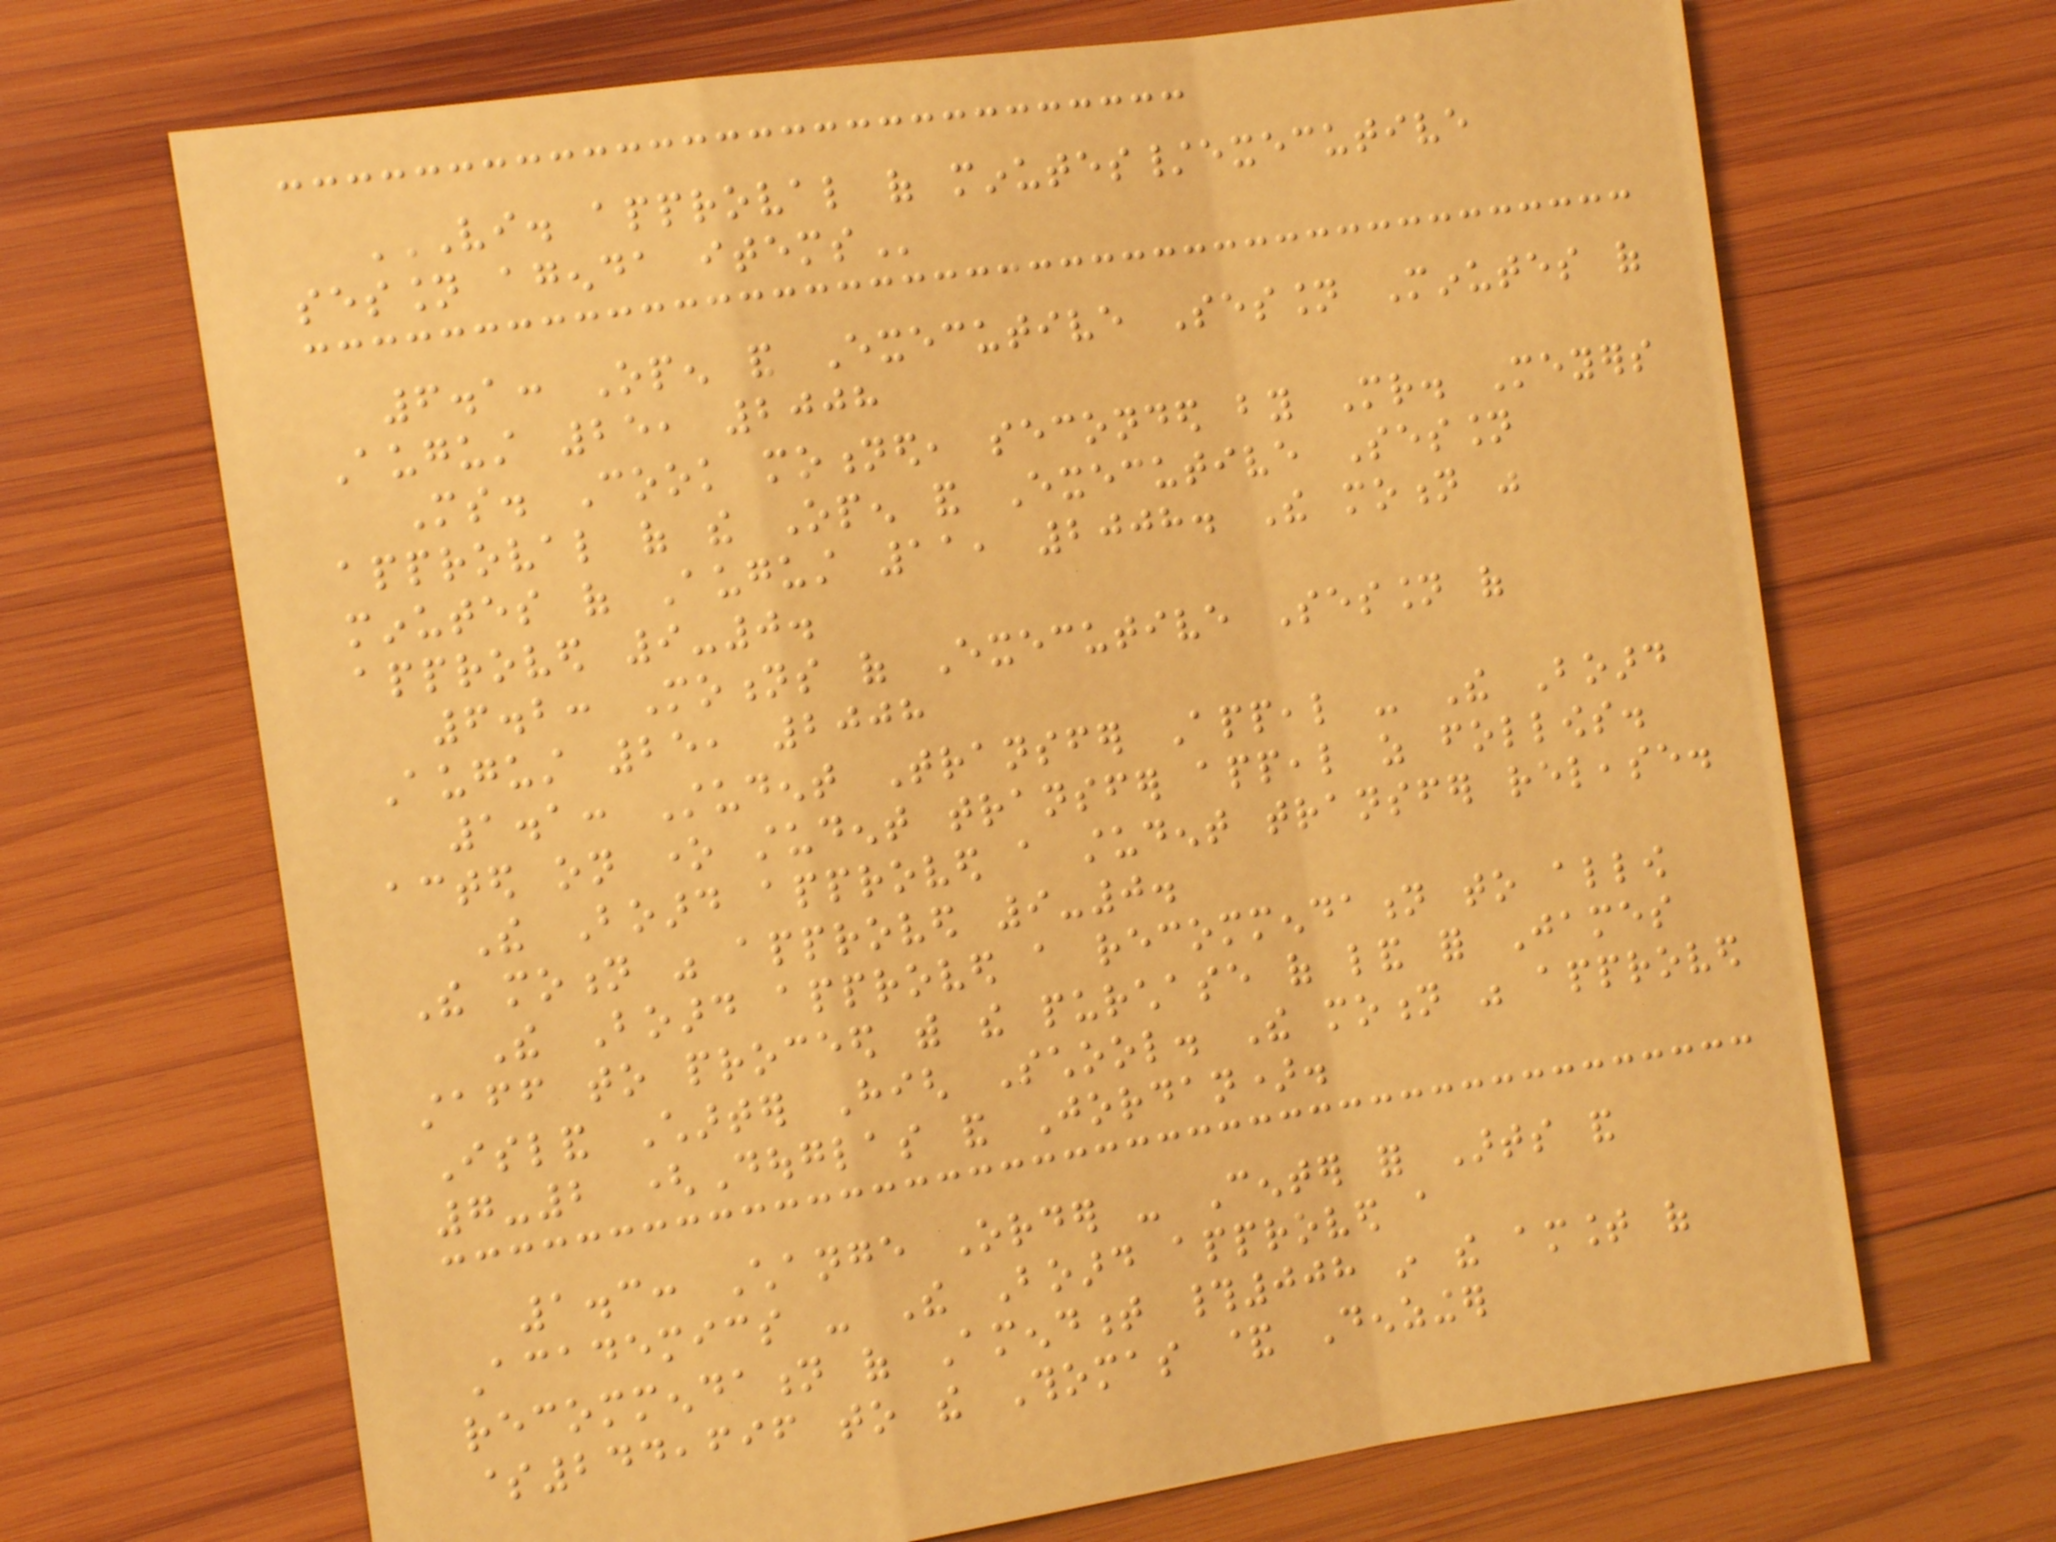VI. APPROVAL OF MINUTES/EXECUTIVE
SESSION AGENDA ITEMS
6.1: Open and Executive Session Minutes of
August 25, 2008
Ms. Cook motioned, seconded by Mr. Meyers
approval of the Open and Executive Session
minutes of August 11, 2008. The motion was
approved 9-0.
6.2: Motions of Executive Session of
August 25, 2008
1.1: Student Transfer Appeal - The Board
acted on one student transfer appeal as follows.
The Board approved a student transfer release.
The motion was approved 9-0.
The Board approved a recommendation to allow
staff to proceed with the purchase of land for James
Island Charter High School. The motion was approved
7-2 (Douglas and Jordan).
1.3: Change Order - Center for Arts and
Academics - The Board approved a
recommendation of Amendment #008 in the amount of
$244,696 to the Thomas & Denzinger
